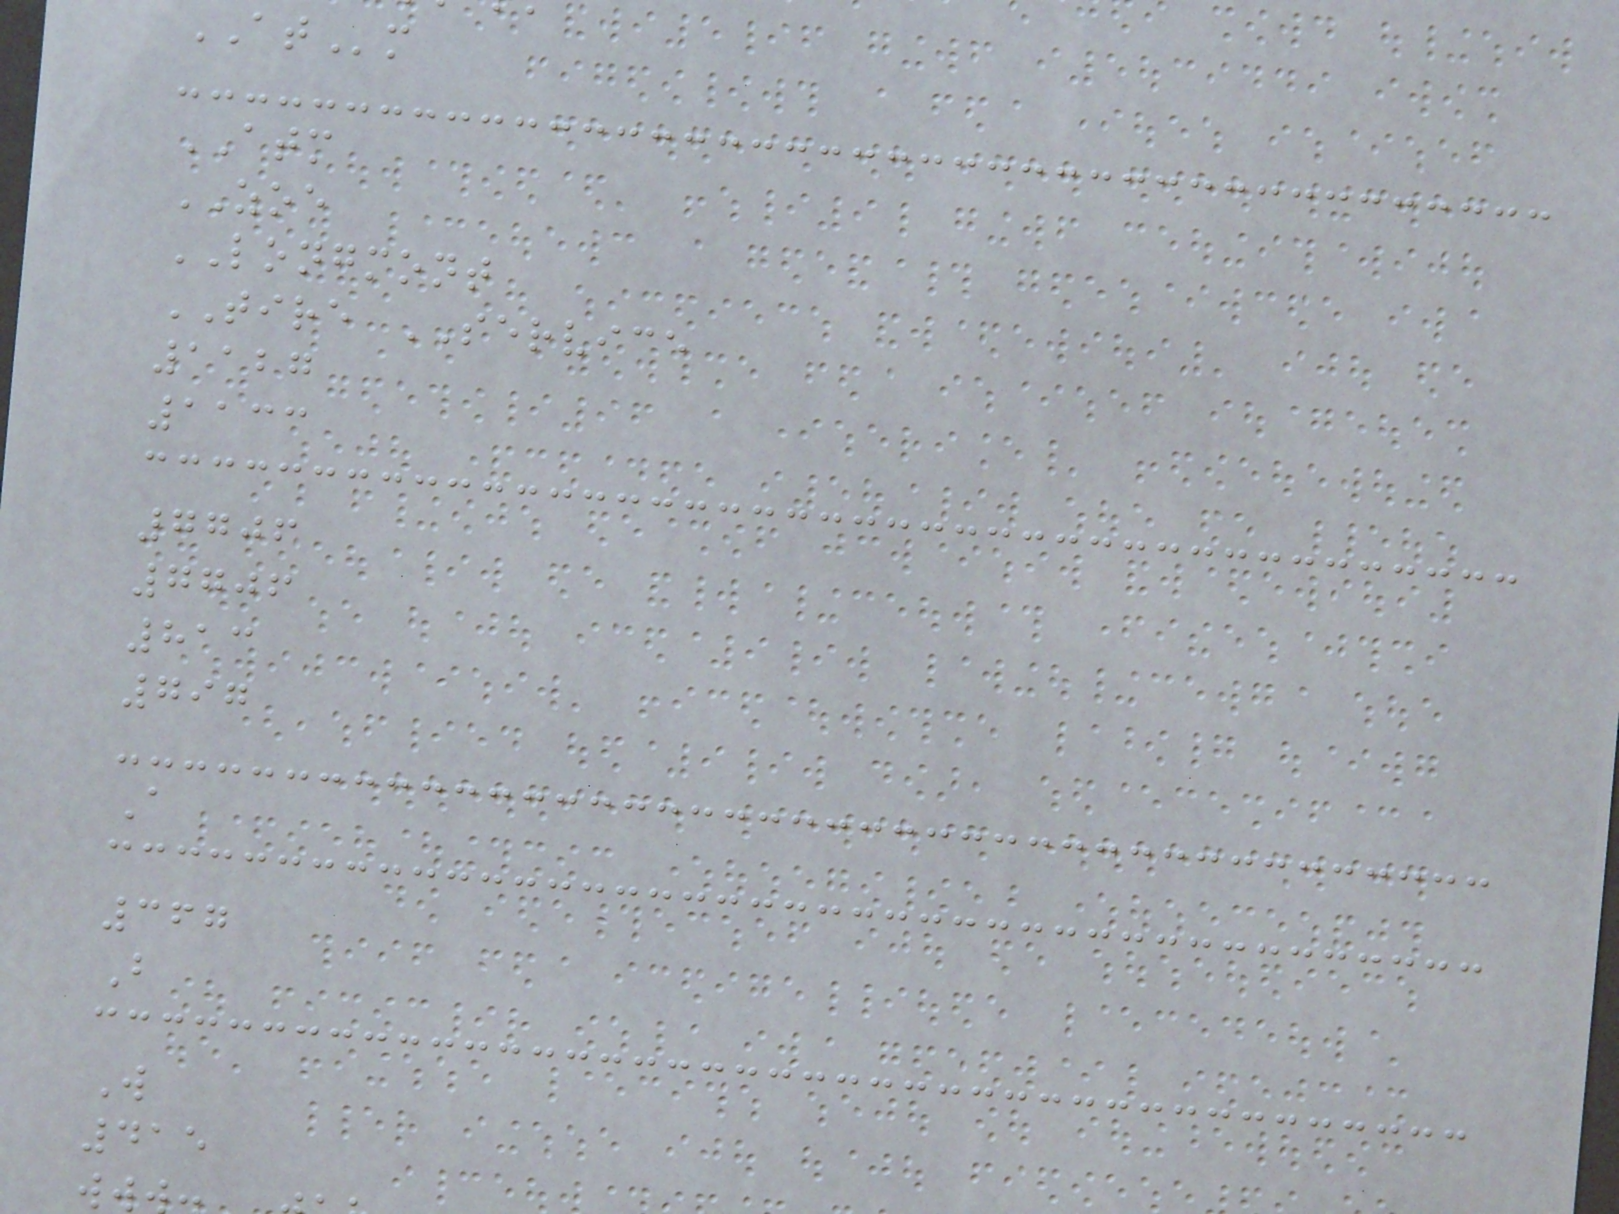ATm
ATM
ZOE
LONGMONT
TIRE SERVICE
1127
1133
7706
7706
813
797
A
367
B
W
415
